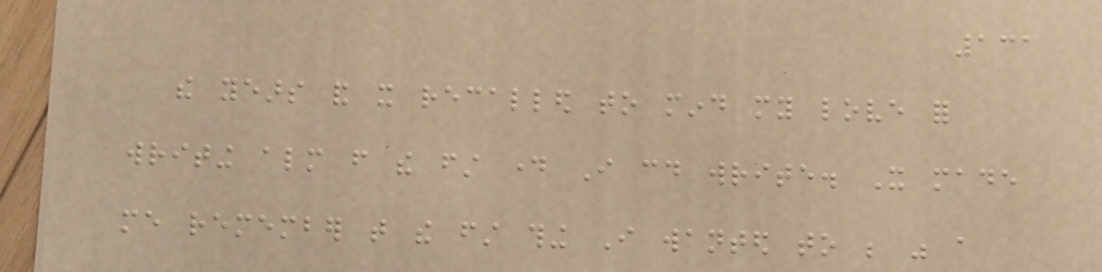131
the years and it recalled to mind my love for
writing almost from the first day I could write. It made
me remember that the first thing I wanted to be was a
